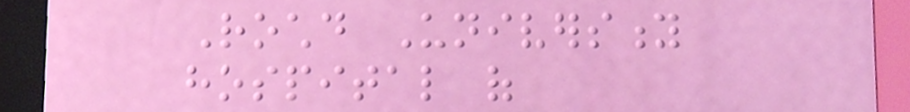Rochd University
hospital of
